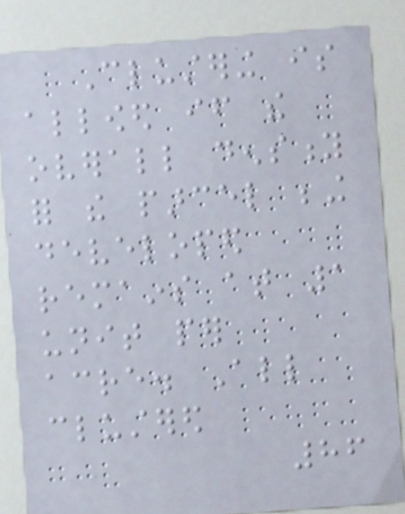Clustering is
allowed if the
overall density
for the parcel being
developed
remains at 1
unit per
acre. All
clustered
86
